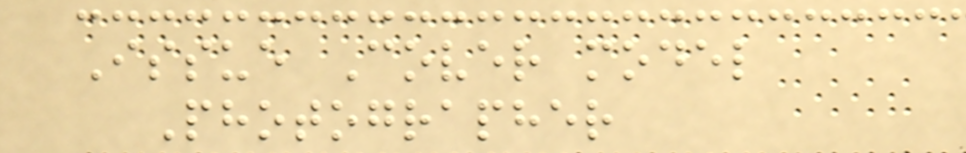Issue Cover model
Photographer
